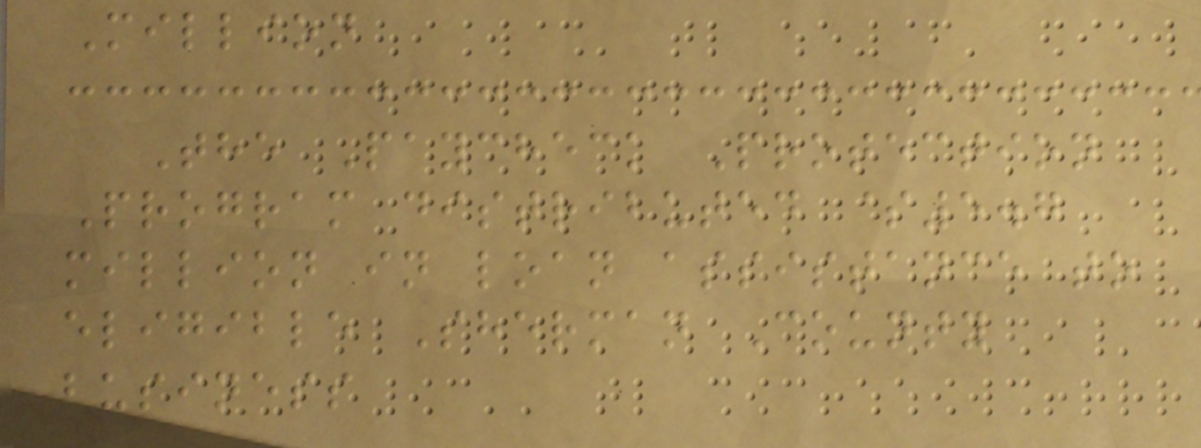Million
The Paycheck Protection
Program distributed $5.7
million in loan assistance to
eligible Sherman County
business
